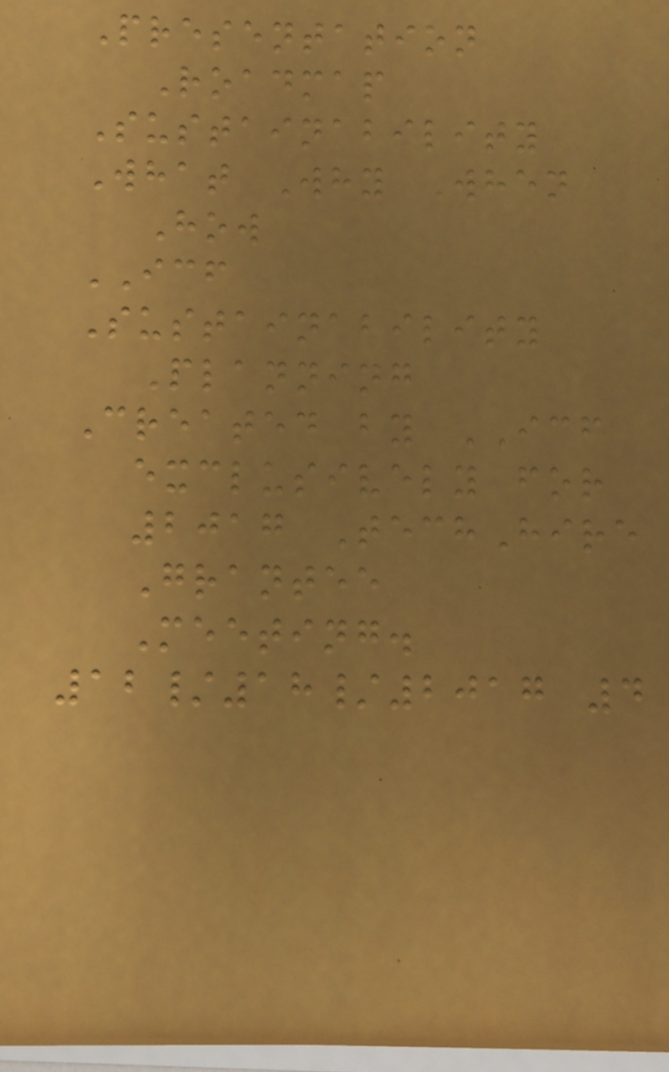Presentation
Roadmap
Sustainability
What Why When
How
ICF
Sustainability
Planning
Created by ICF
exclusively for
2017 TechHire
Grantee
Meeting.
12/18/2017 4
